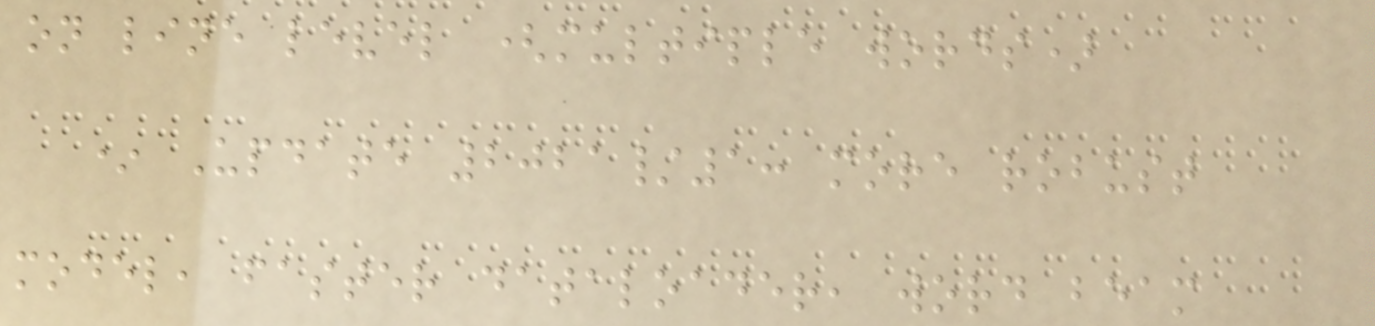on line level (multiple words)
* Update 2021/1: more robust
model, faster dataloader, word beam
